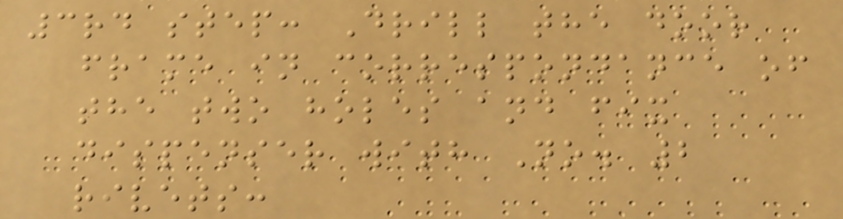3rd step: Drill the door
frame in correspondance of
the two holes and fix
dispenser with No. 2
rivets:
